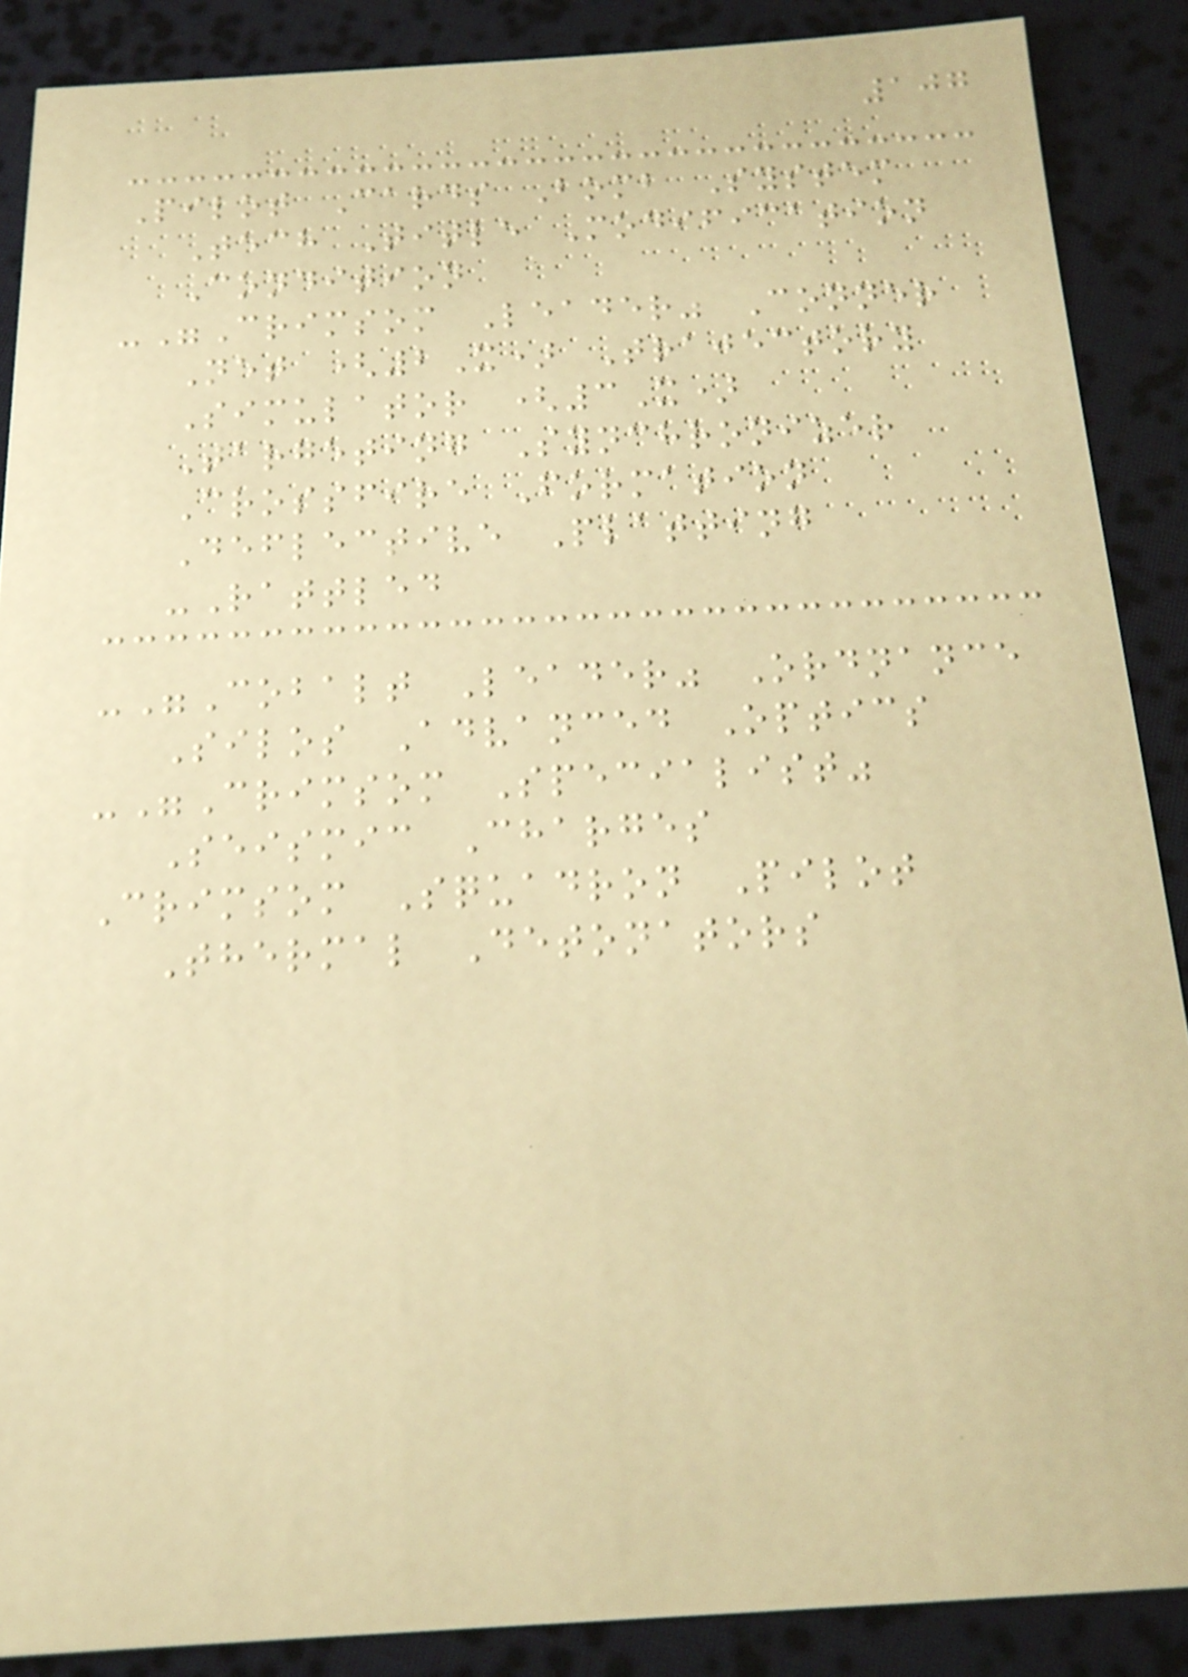107
Pilot Cards Bomb System
Tech Title Modification
Condition
-"Crimsom Leader" Conner
Net (2X) Trajectory
Simulator (3X)
Targeting Synchronizer
Crossfire Formation
Deflective Platting
-Rattled
-"Cobalt Leader" Ordnance
Silos Advanced Optics
-"Crimsom Specialist"
Seismic Charges
Crimsom Squadron Pilot
Thermal Detonators
